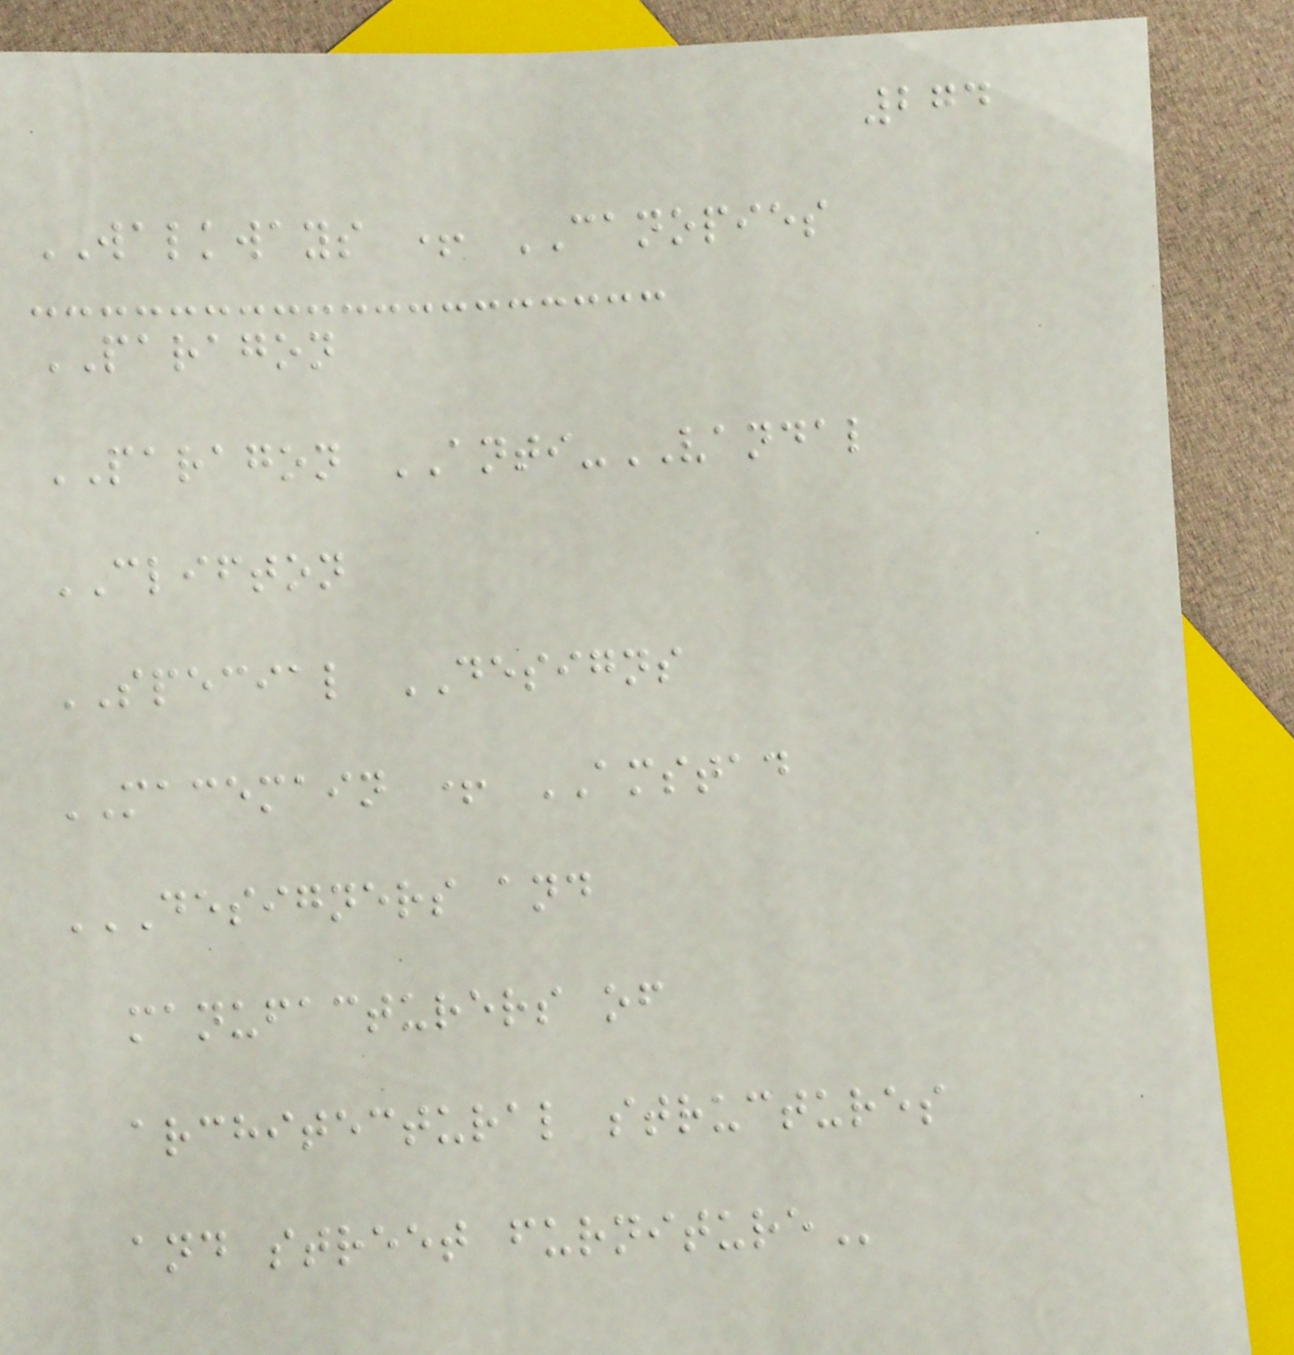274
WALKWAYS + CANOPIES
PARAGON
PARAGON ANTI-VANDAL
CLIFTON
SPECIAL DESIGNS
MACEMAIN + AMSTAD
DESIGNERS AND
MANUFACTURERS OF
ARCHITECTURAL STRUCTURES
AND STREET FURNITURE
